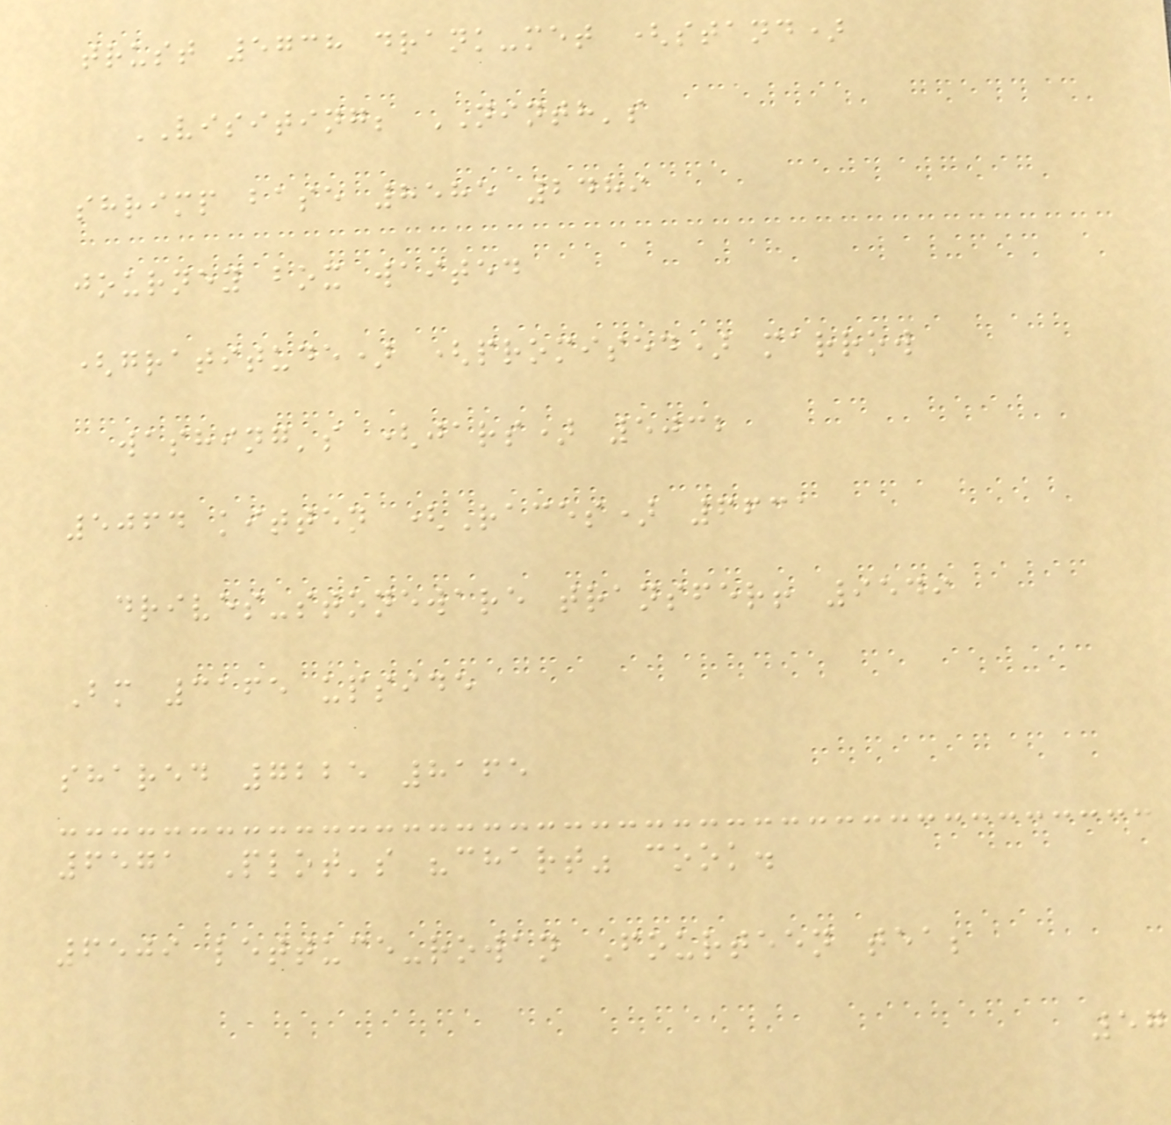trust 5738 drank-met (stand)
VISITING; NINTH's
shrimp base 8585 2489
journey box waited
(gratitude) (promised) marrow
washing's (jars) 5032
5064 kitten (Races) 6631
drives-stoneware transfer! 9549
Bm 3165 upside
shared 7225 8165
6571 Plot's "chart" cook.
6509 lettuce-rowan Fourteen tea;
57
